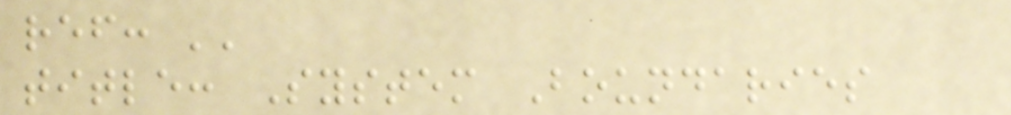ref: ''
title: System Boundaries
